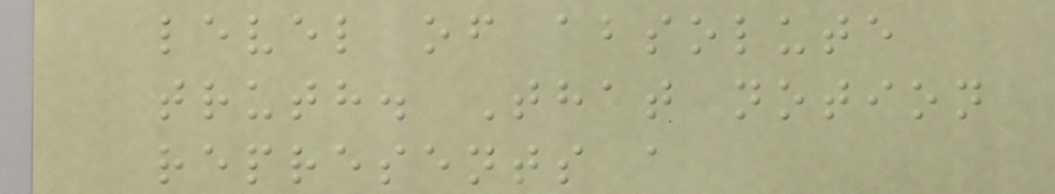level of absolute
truth. That notion
represents a
